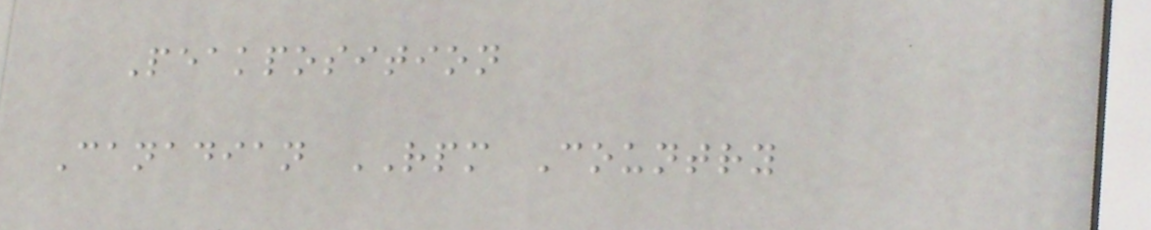Peakposition
Canadian RPM Country
